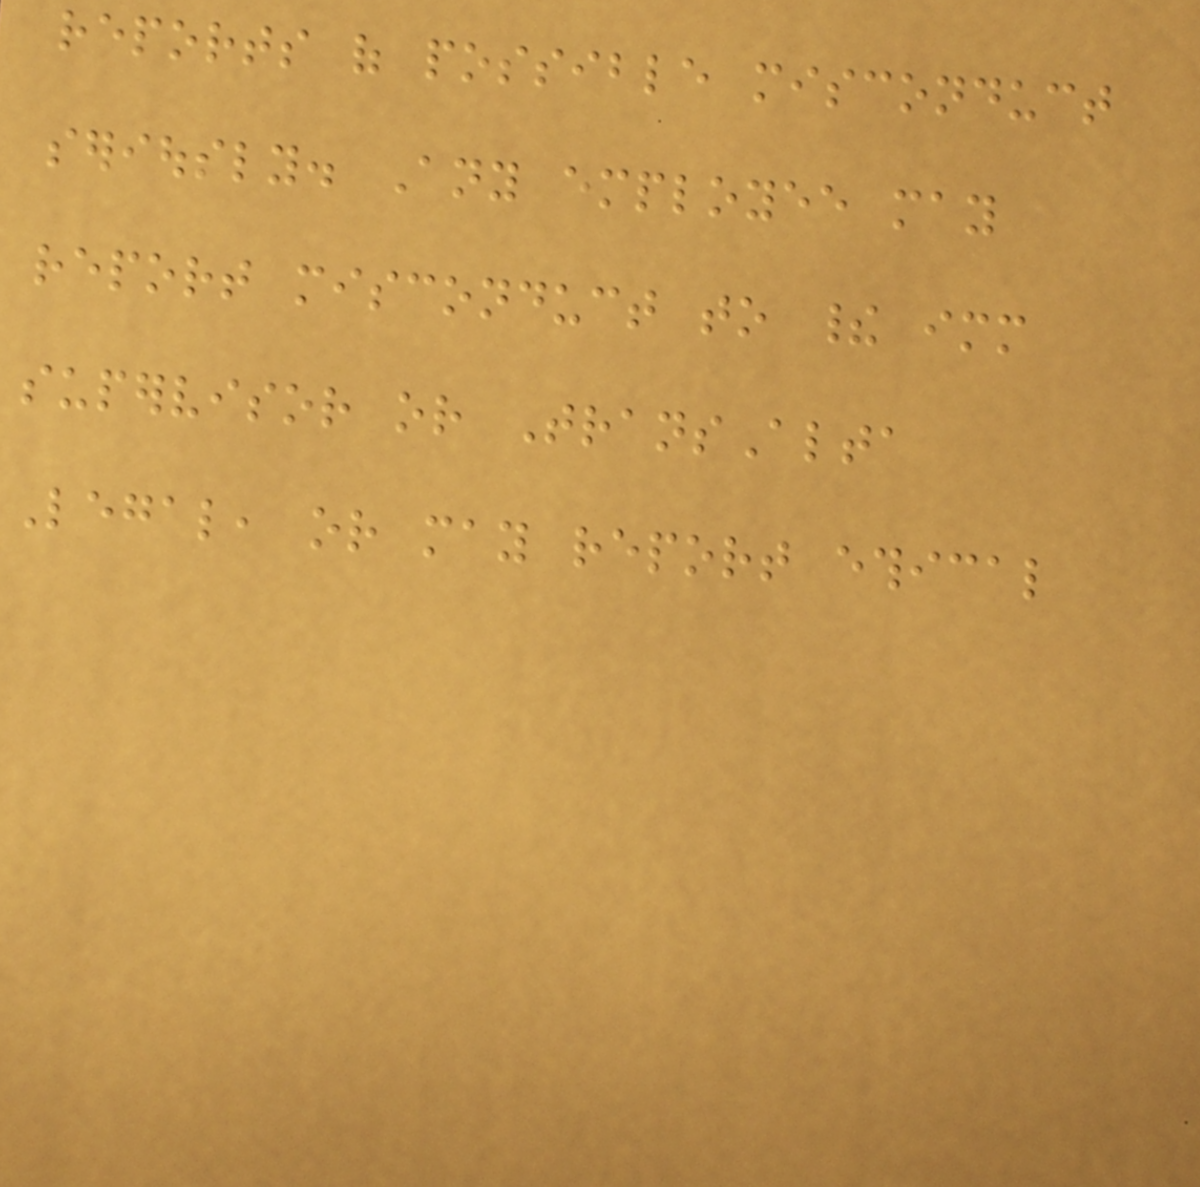reports of possible misconduct
seriously. Any employee may
report misconduct to their immediate
supervisor or TransAlta
Legal, or may report ethical
